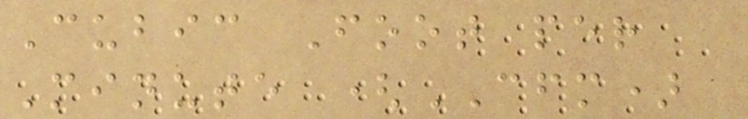Cubic Foot per
Minute (CFM)
